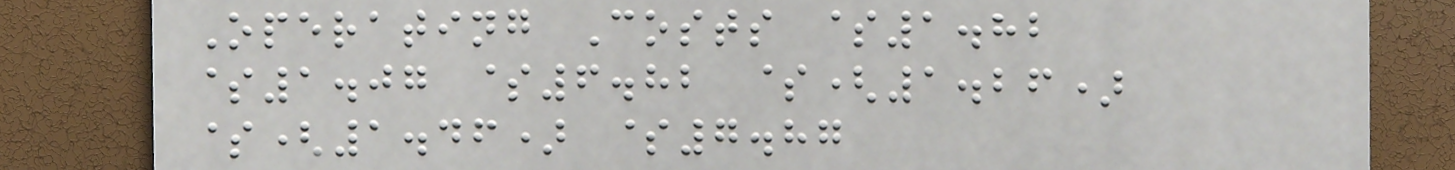Operating Costs $1.82
$1.07 $6.82 $(1.26)
$(1.46) $7.87
